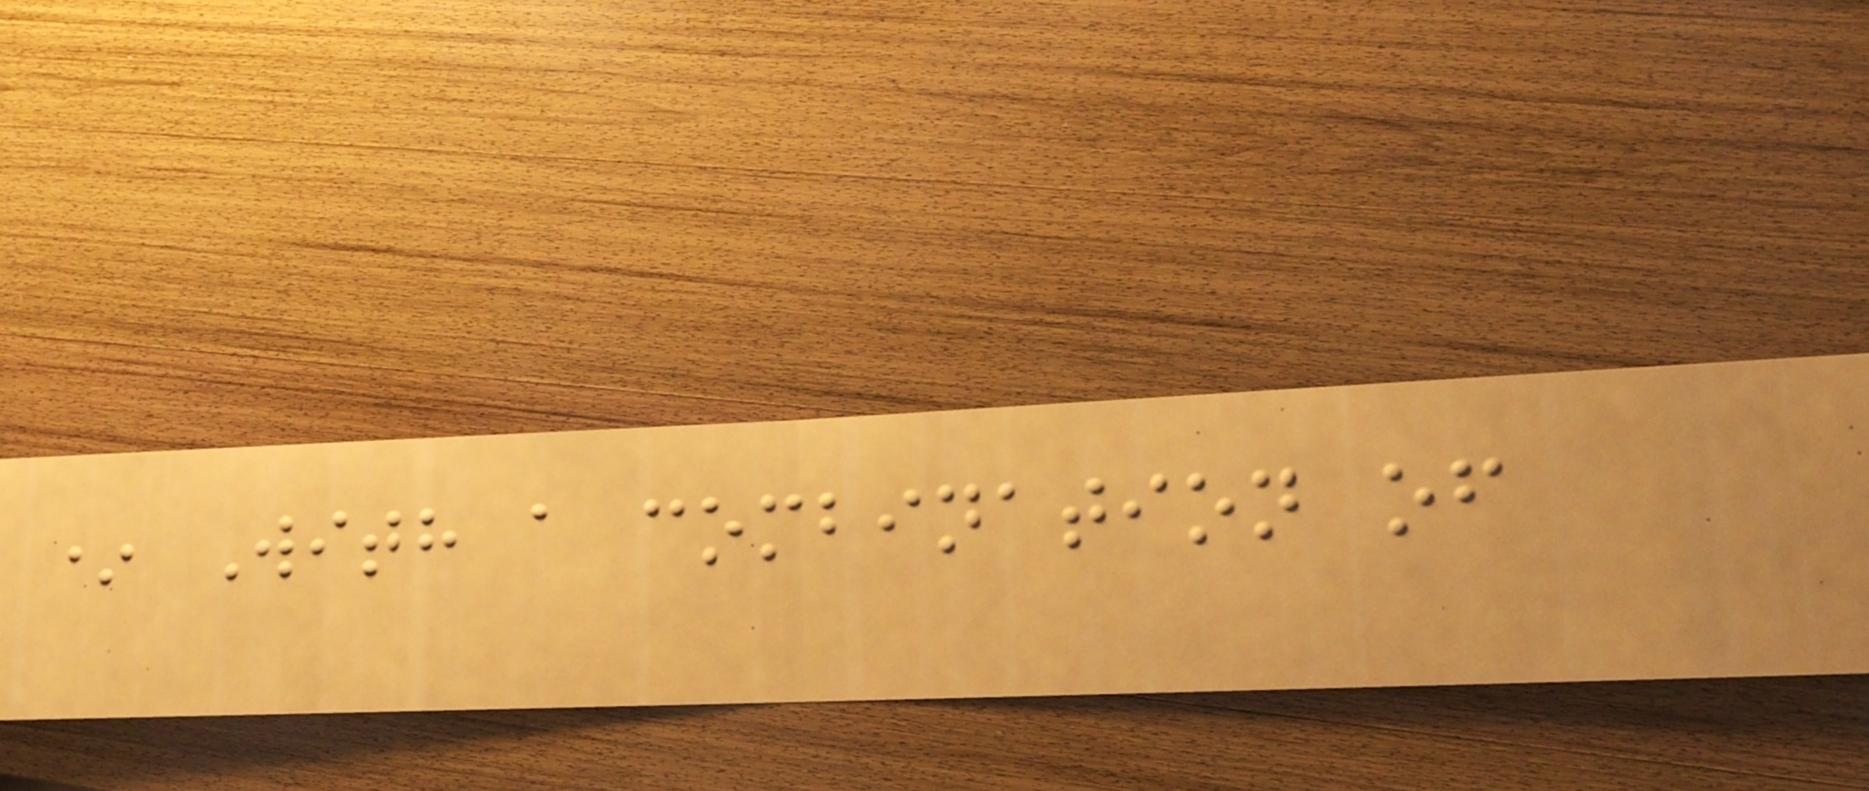* With a combination of
